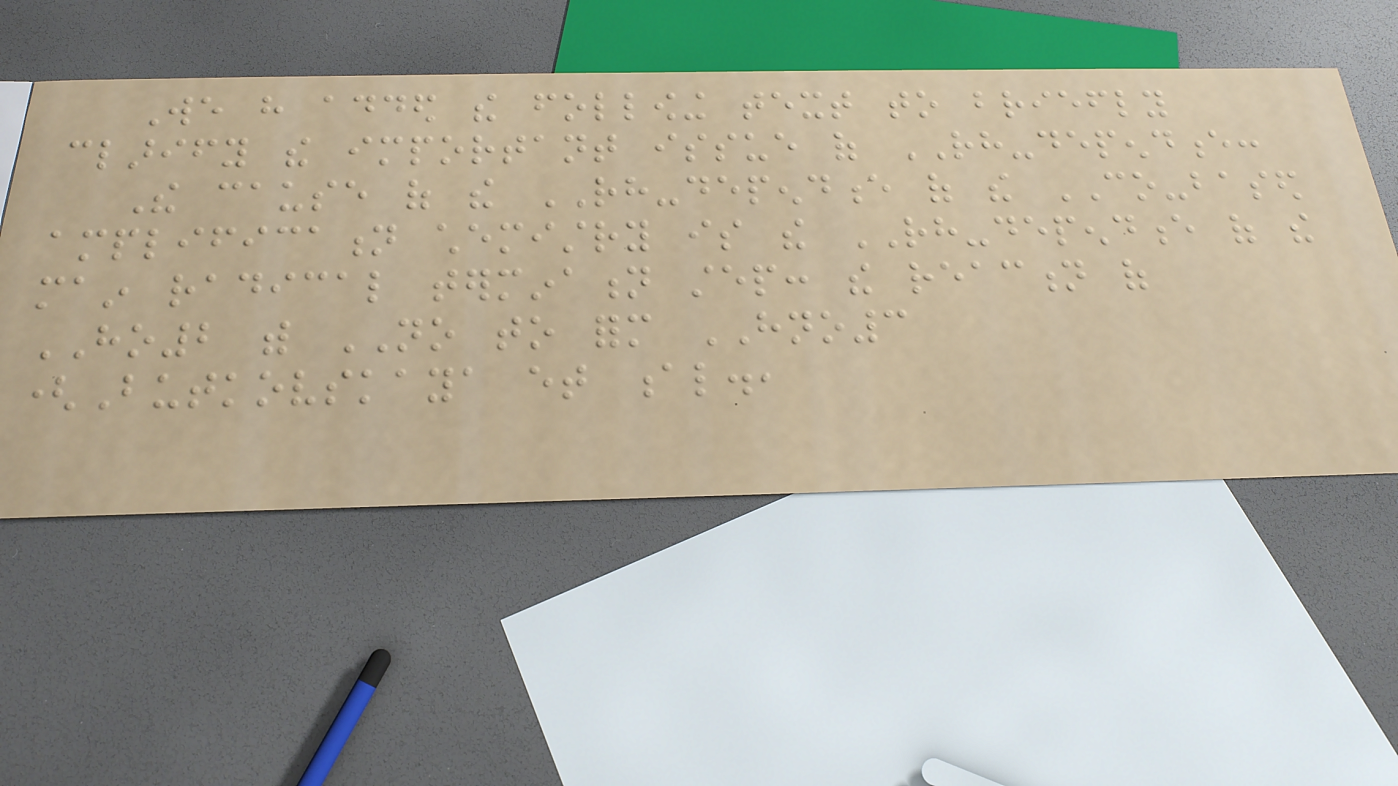We have added the following text to briefly
clarify the important issue of RH-dependence:
The cause of the RH-dependence of the CO-based
amplification chemistry is the RH-dependence of the
main radical termination step: the reaction of
HO2 with NO to form HNO3
(Butkovskaya et al.,
